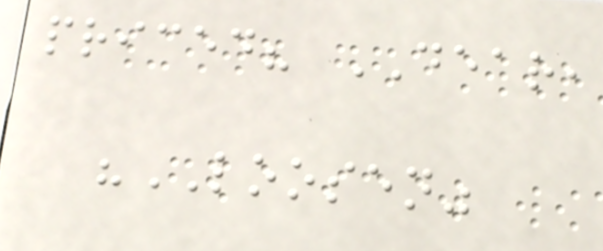priced? DEAR,
"LOOSEN"
